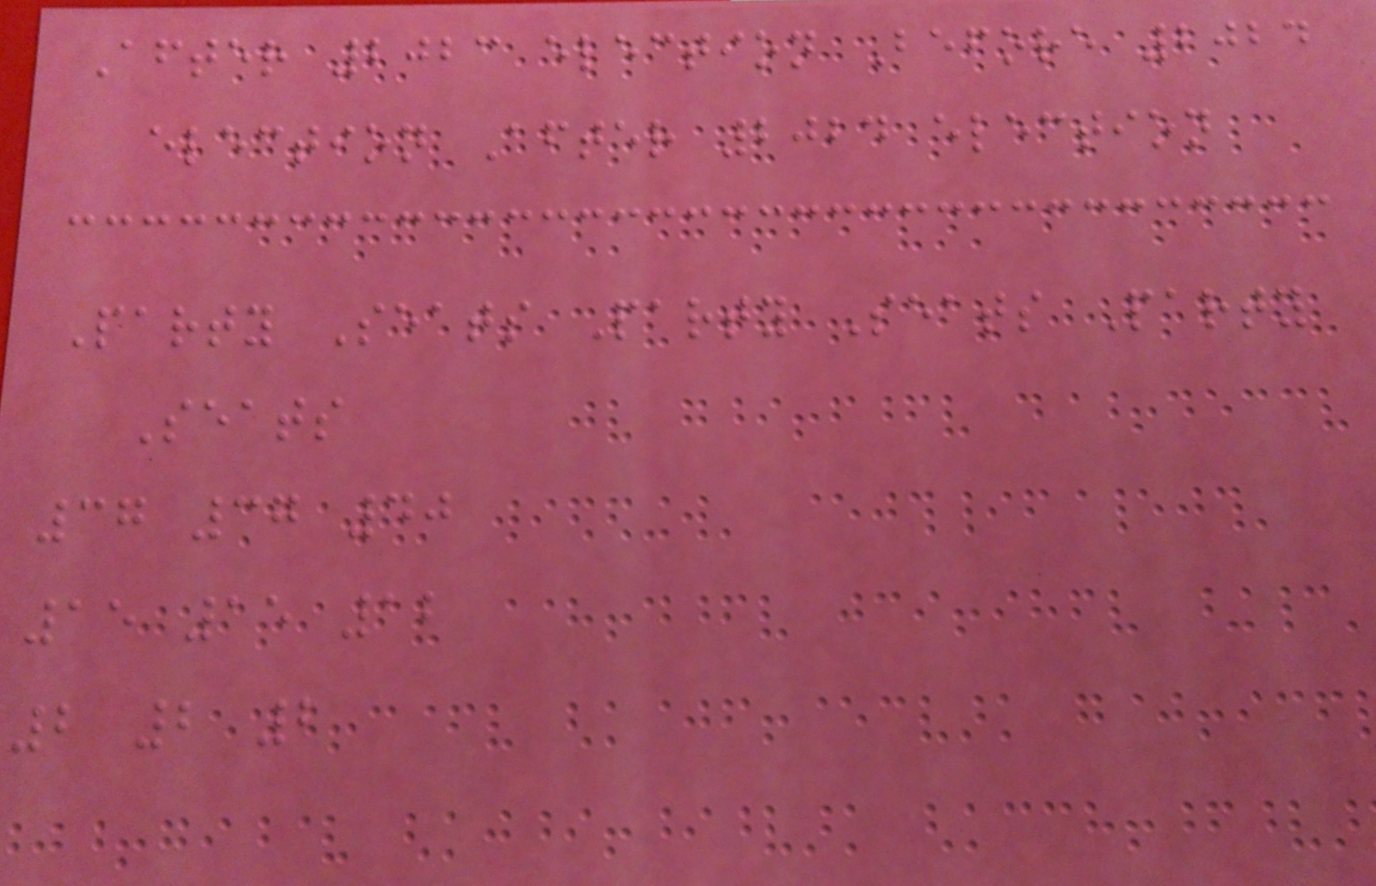After 2023 election Before 2024
election After 2024 election
Party Seats Party Seats Party
Seats
37 37 40
15 15 12
2 2 2
